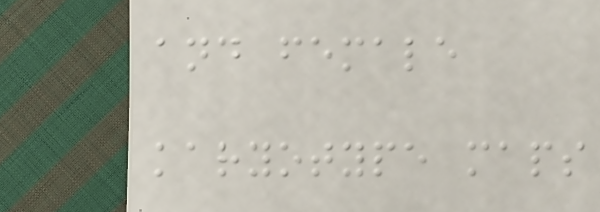and female
karyotype maps
